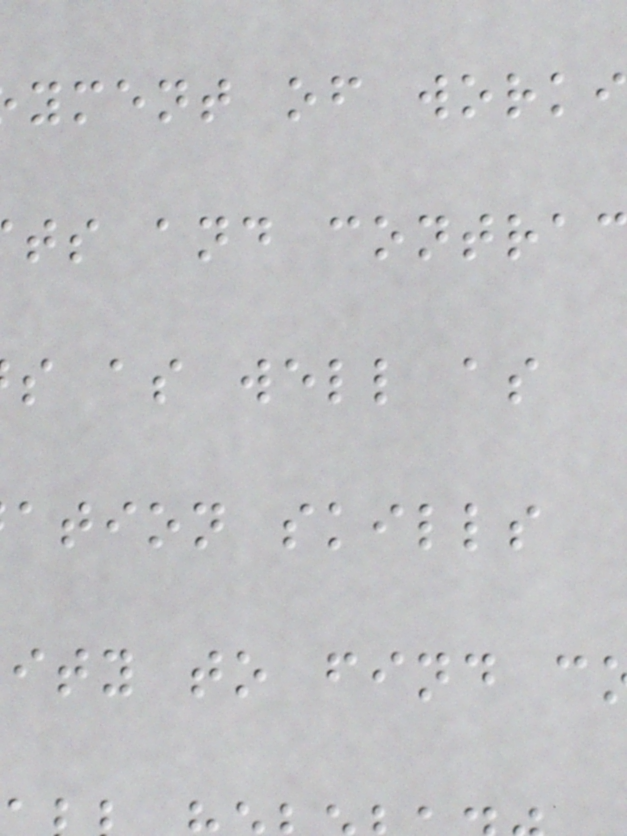yment of worki
ts and contra
s as well as
ation skills
ity to find c
